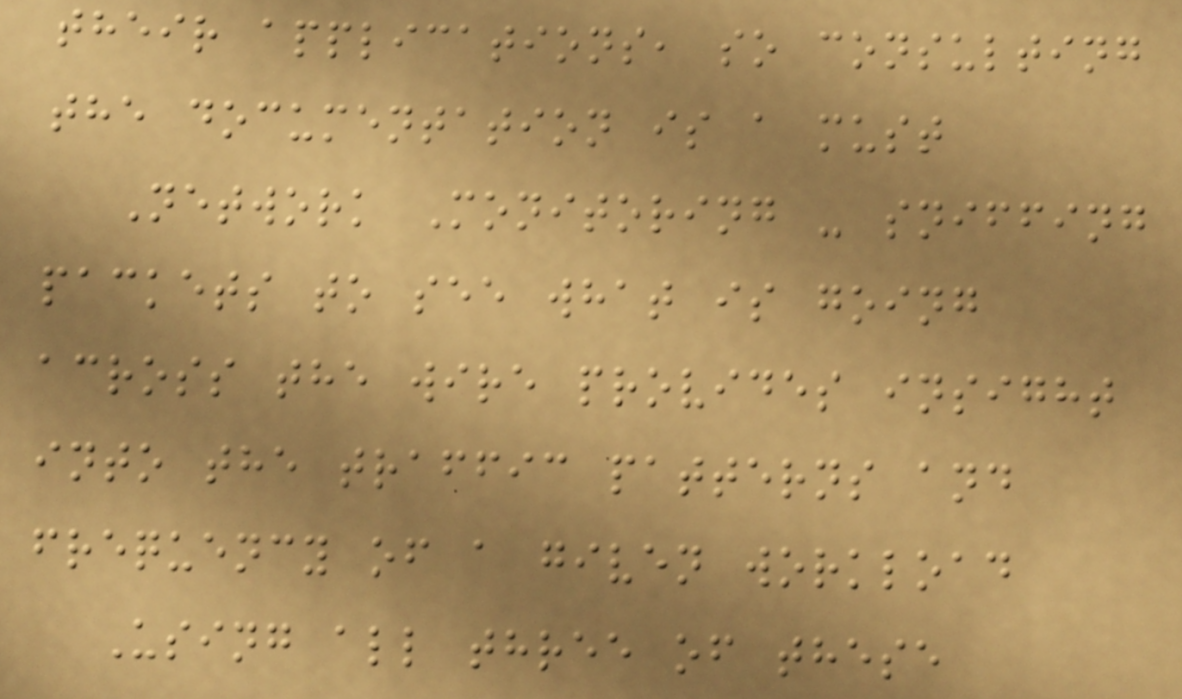their applications, so consulting
the documentation is a must
Network Monitoring - sniffing
packets to see what is going
across the wire provides insight
into the traffic patterns and
frequency of a given workload
Using all three of these
